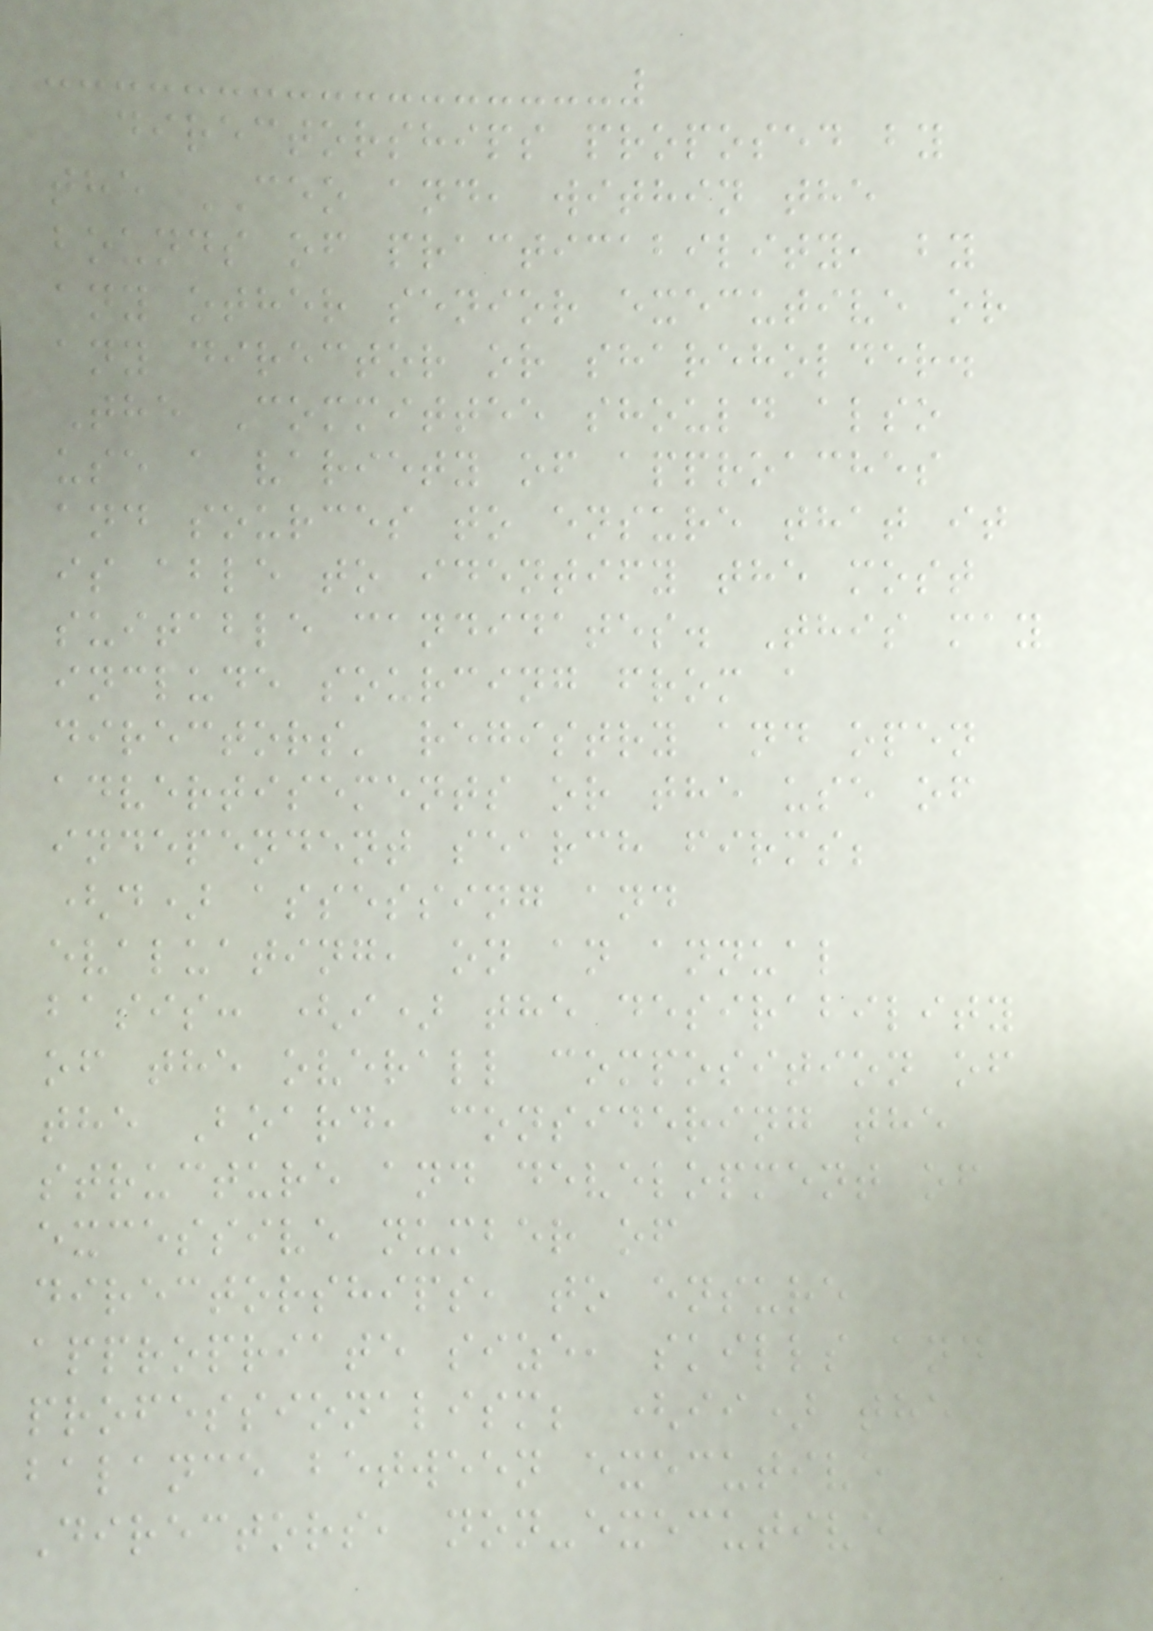directorships proposed by
the CEO and, within the
bounds of practicability, by
any other senior executive or
any director or shareholder.
The Committee should also
use a variety of approaches
and sources to ensure that it
is able to identify the most
suitable candidates. This may
include sourcing from a
directors' registry and open
advertisements or the use of
independent search firms;
(d) assessing and
evaluating, on an annual
basis: (i) the desirability
of the overall composition of
the Board, considering the
structure and development of
excessive number of
directorships, to ensure
appropriate size, skills and
professionalism; (ii) the
balance between executive
Directors, non-executive
